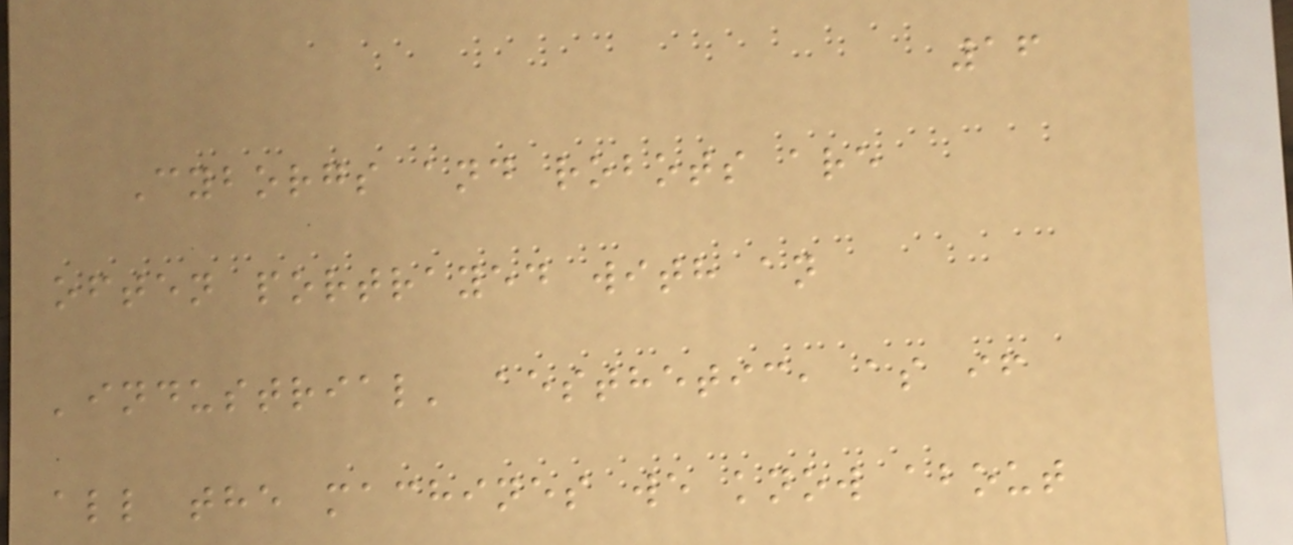16
Cyborgs and robots are
often portrayed with an
'industrial' aesthetic, as if
all the machines we know about
